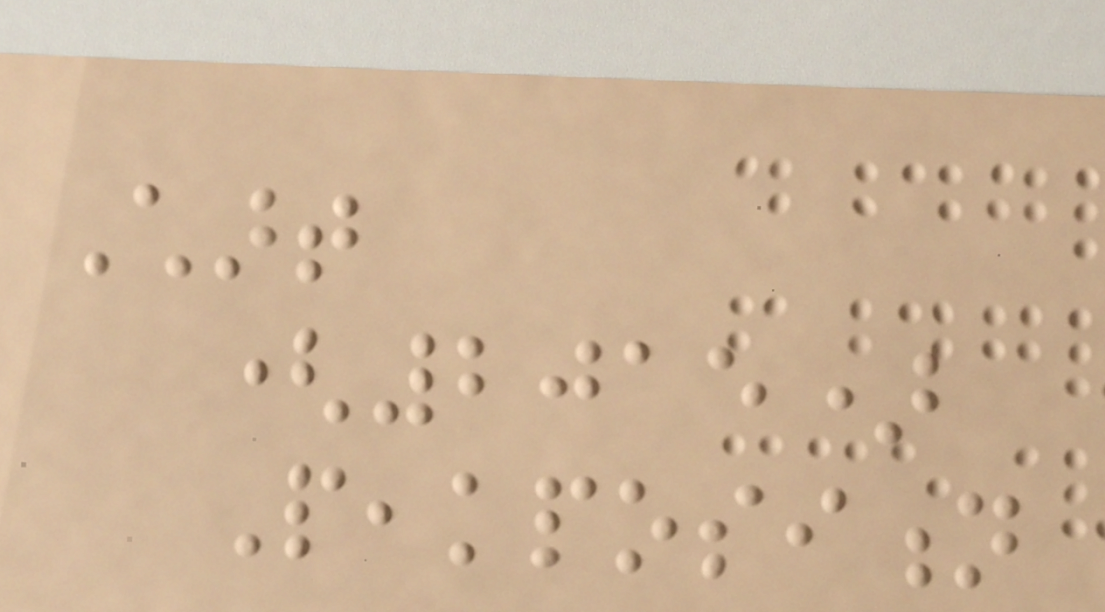Chart
(2015)
Peakposition
